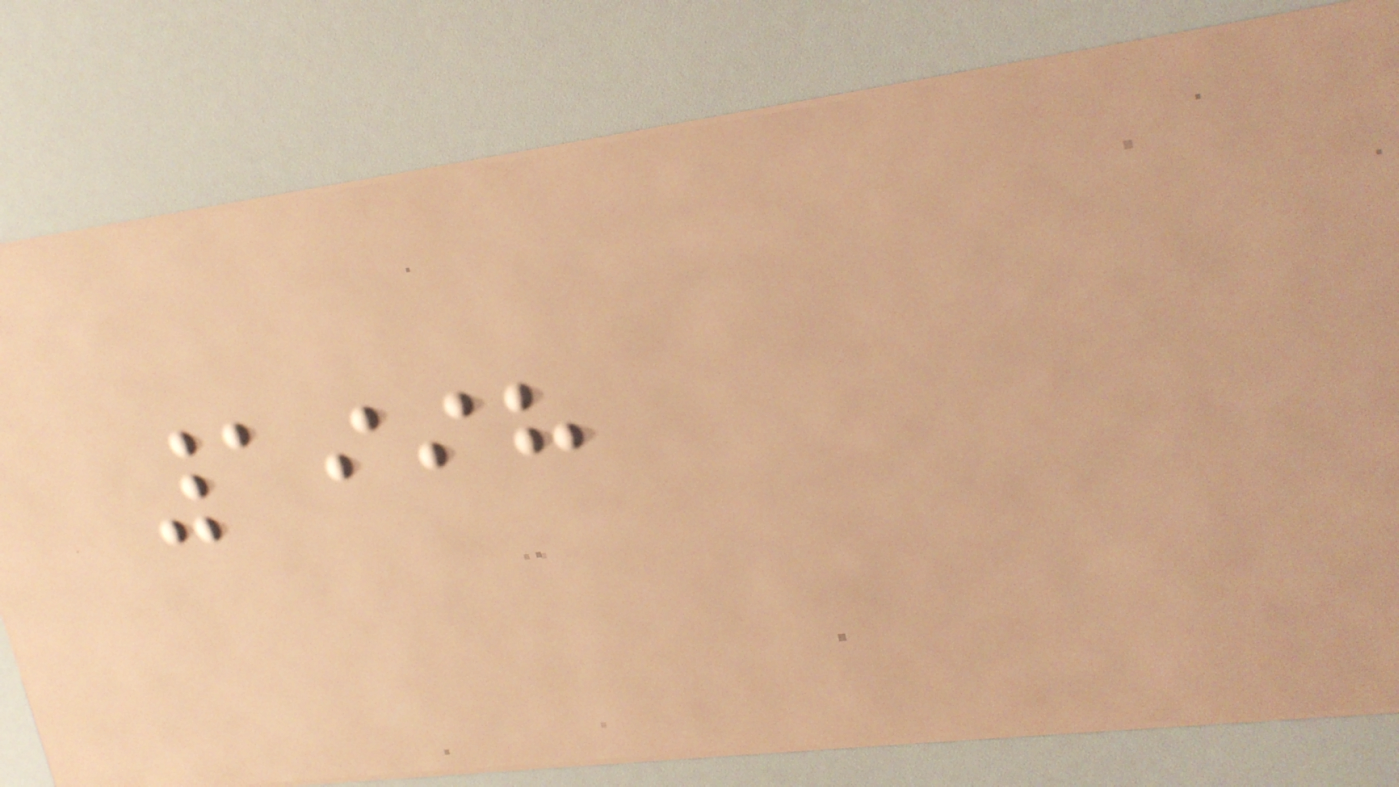1998
